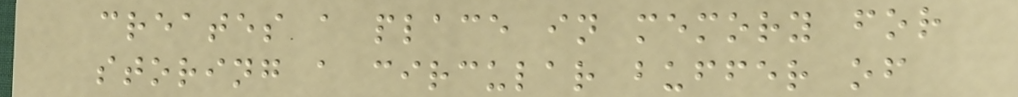creates a place in memory for
storing a circular buffer of
